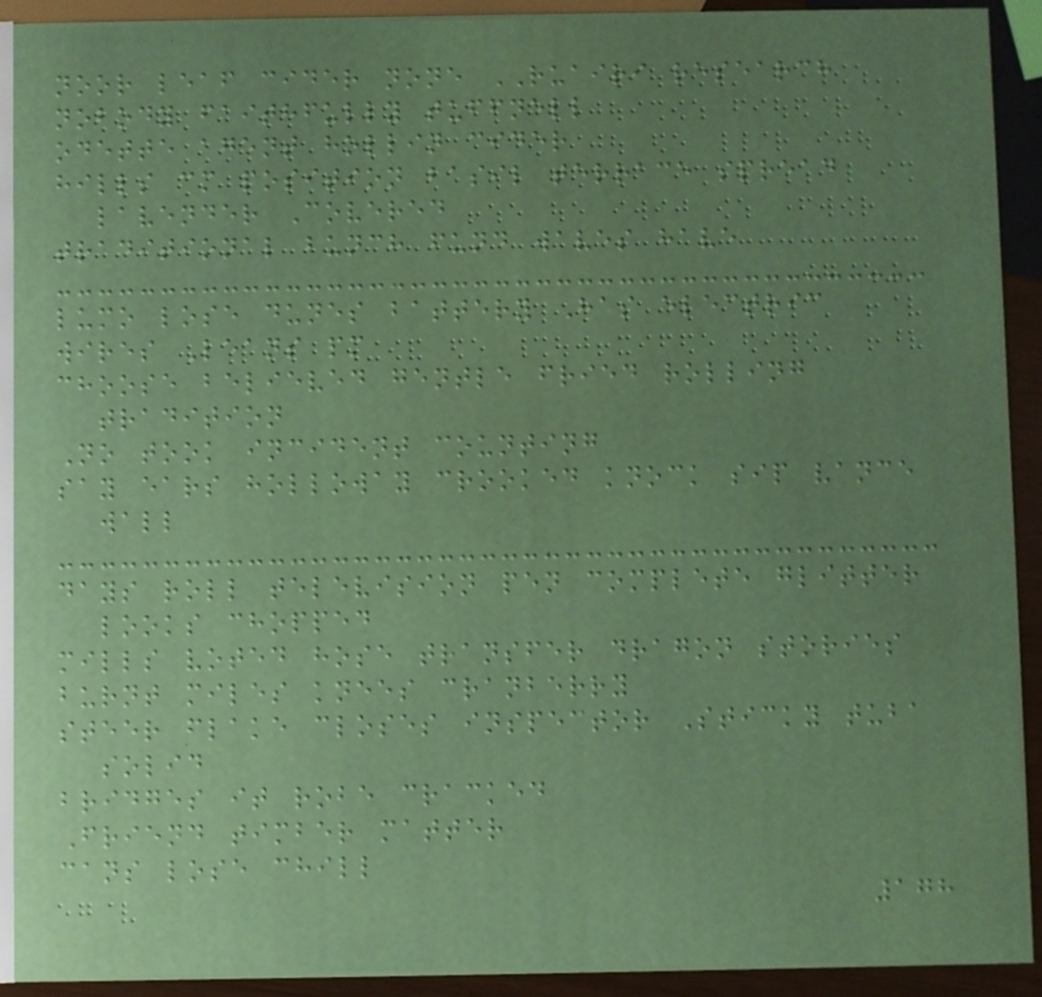noor leaf cider none RUAIRI research
nobody faithfully tuffnell
odette agent hollin cider
hills cm position basil terrace spread
lavender Covered
traditional bunch fund waves have
lumo lose dunes battery Has electric
wires Leans pm
choose believed gentle fried rolling
tradition
No took incident counting
say ears holloway crooked knock sip vance
wall
days roll television pen complete glitter
looks chopped
mills voted hose transfer dragon stories
burnt miles knees cranberry
steer flake closes inspector Sticky tuba
solid
bridges it robe cracked
Friend timber matter
cans lose chill
178
